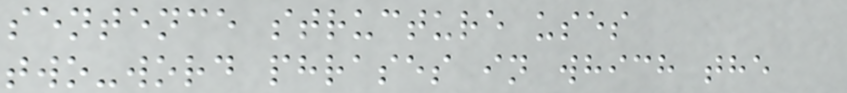sentence structure uses
two-word phrases in which the
